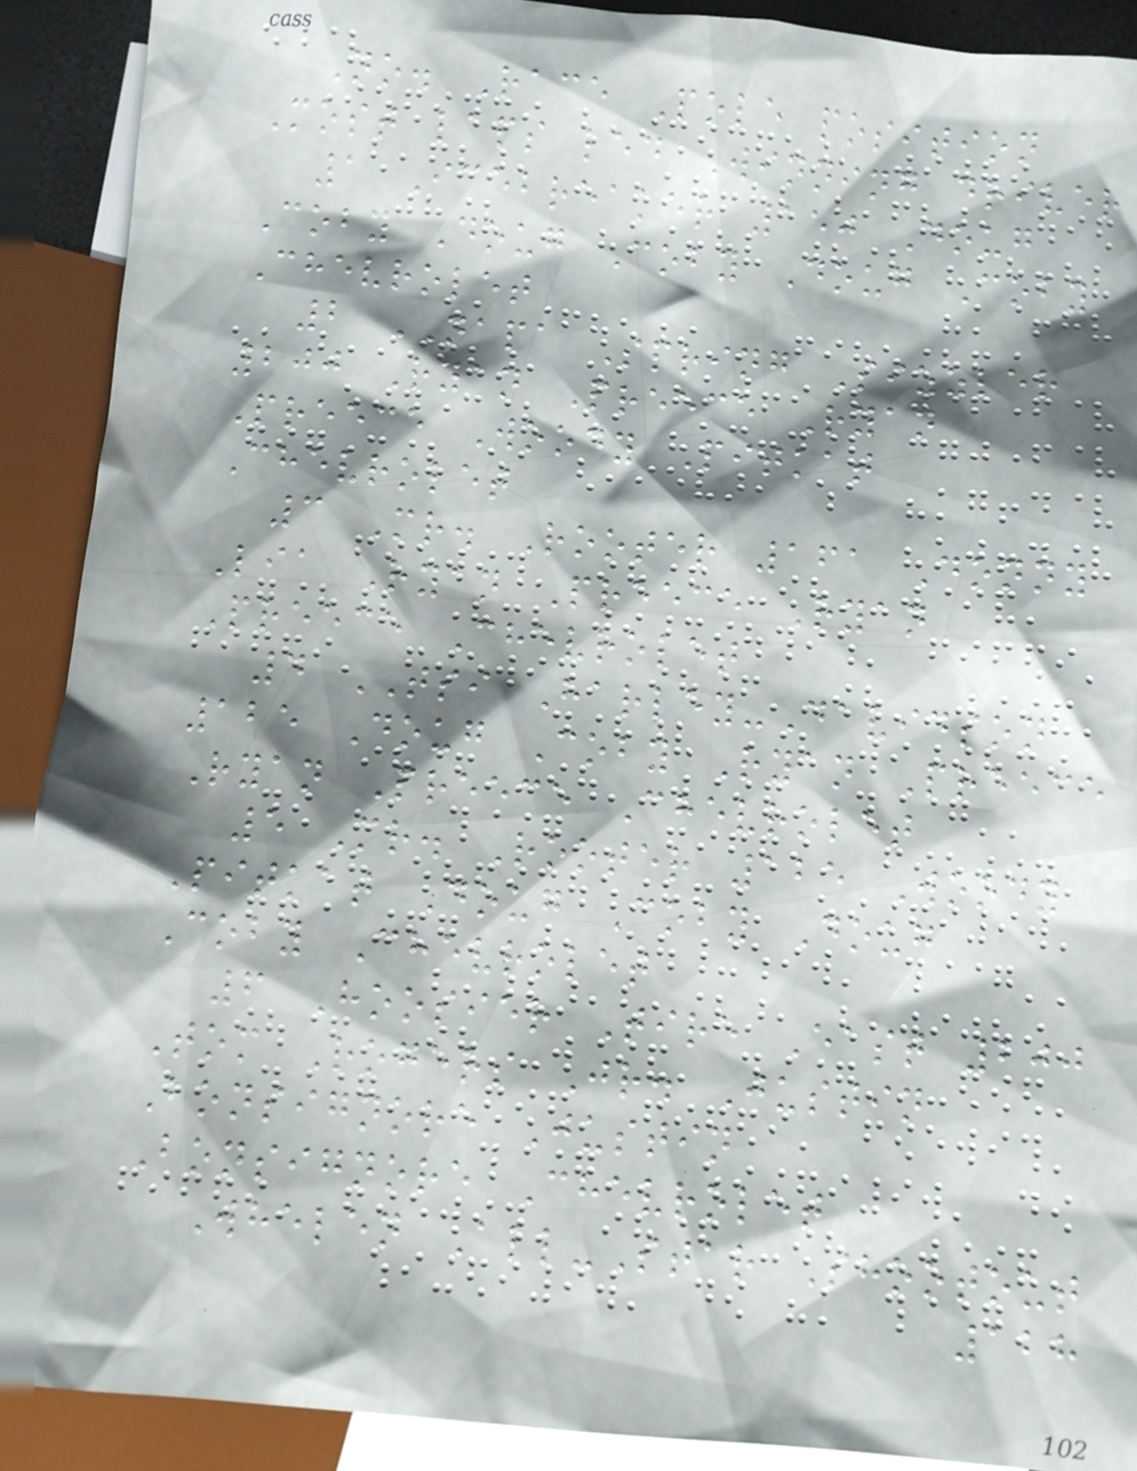No. Race Pole position
Most laps led Winning driver
1 Icebreaker 150 Doug
Coby Doug Coby Doug Coby
Chevrolet
2 NAPA Spring Sizzler
200 Ryan Preece Ryan
Preece Woody Pitkat
Chevrolet
3 Mr. Rooter 161 Donny
Lia Ryan Preece Ryan
Preece Chevrolet
4 TSI Harley-Davidson
125 Doug Coby Ryan Preece
Ryan Preece Chevrolet
5 Mr. Rooter 125 Woody
Pitkat Doug Coby Doug
Coby Chevrolet
6 Hoosier Tire East 200
Tom Rogers Jr. Justin
Bonsignore Justin
Bonsignore Chevrolet
Whelen All-Star Shootout
128
